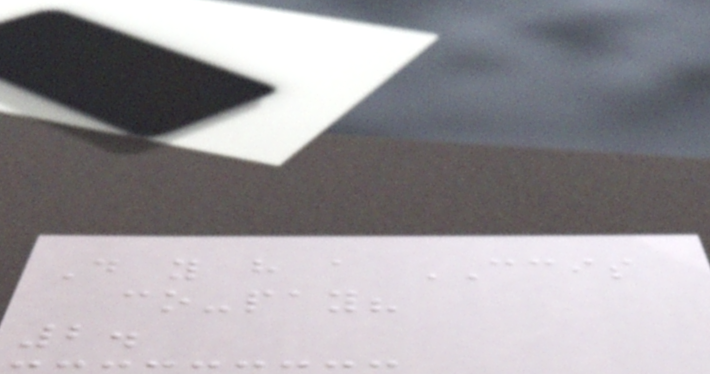Do you have a CCIS
co-pay?
2.
